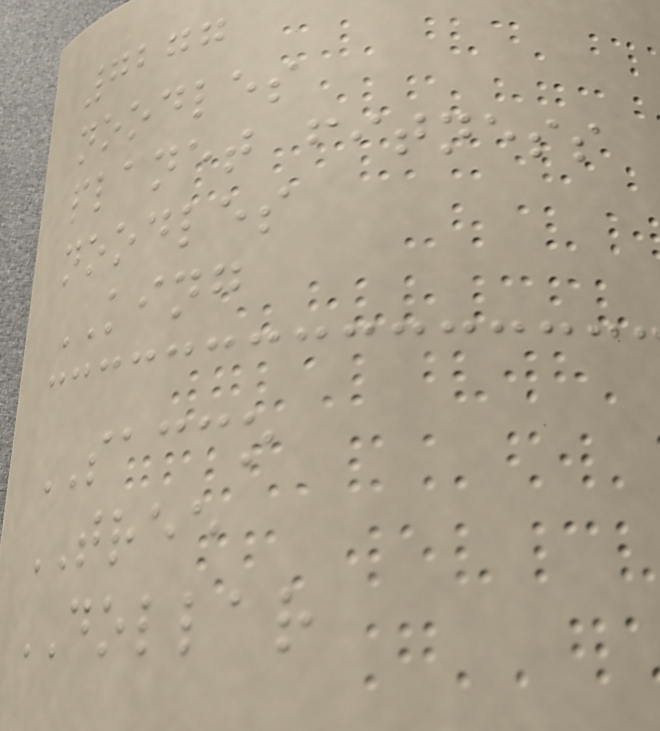7277
noodles
planet fitness
noodles
KING
SACCO
TREE
DOLLAR
